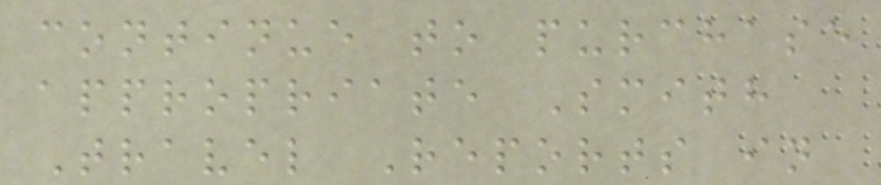continue to purchase
appropriate Smith
Travel Reports in
